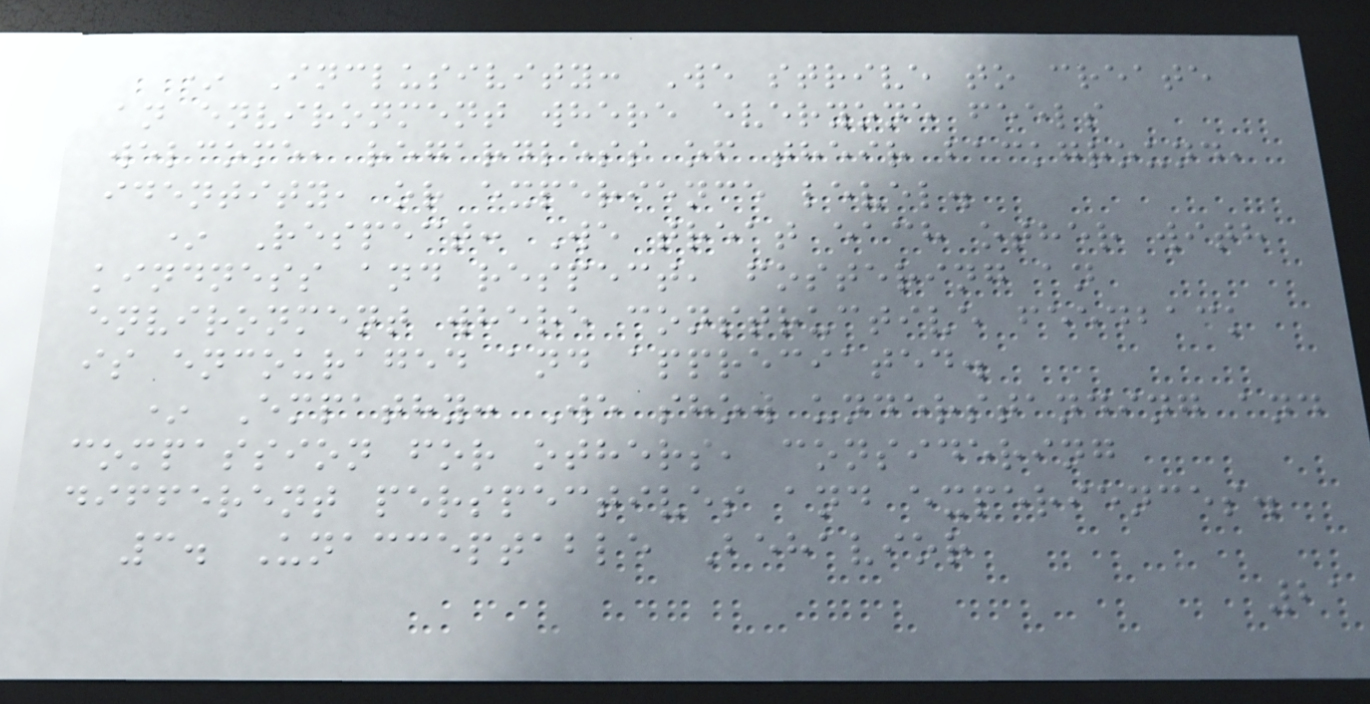* Inclusivity: We strive to create
an environment where everyone feels
welcome, regardless of their background,
identity, or experience level.
* Respect: We treat each other with
kindness and respect, fostering an
environment where constructive feedback
is encouraged and appreciated.
* Empathy: We show understanding and
compassion for others, considering
different perspectives and experiences.
3. Unacceptable Behavior
21
